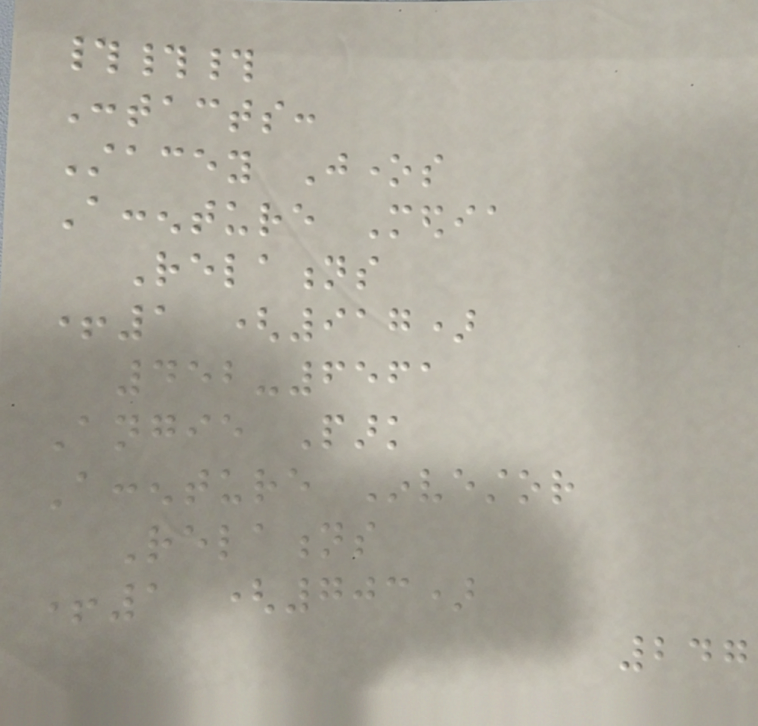###
Contacts:
Stacey Jones
Accenture Media
Relations
+1 (917)
452-6561
Angie Park
Accenture Investor
Relations
+1 (703)
247
